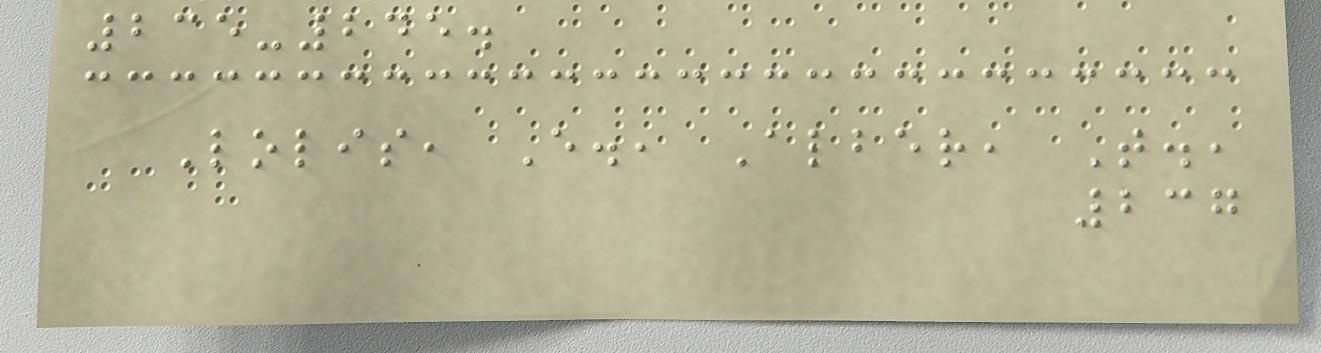235-245.
Lolis, E., Alber, T.,
237
